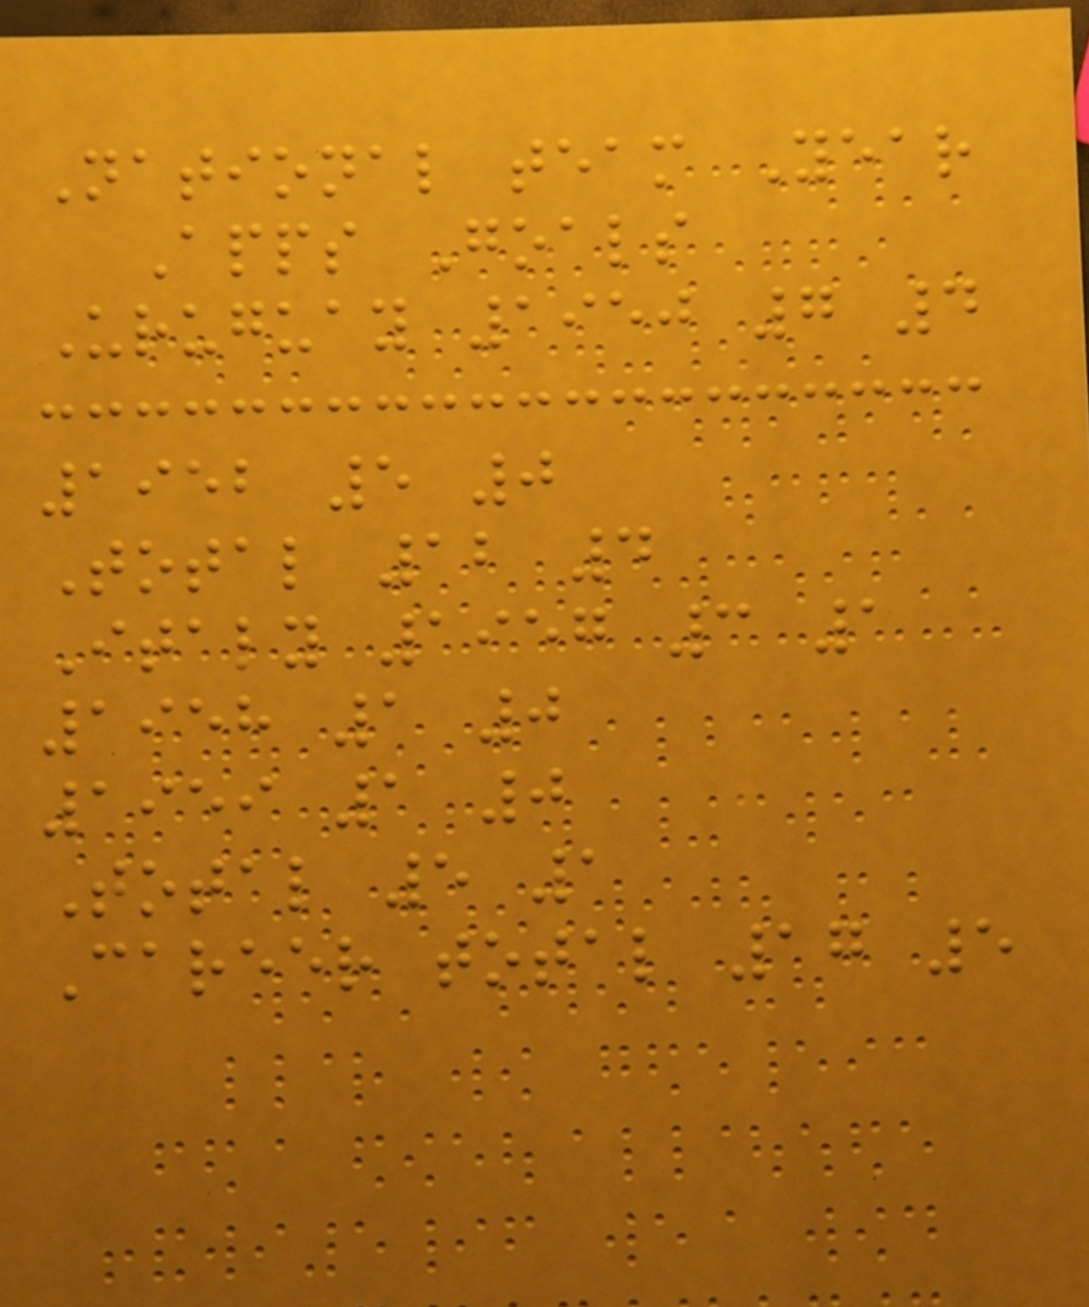National team Year
Apps Goals
Uruguay 1950 7 4
1952 5 0
Total 12 4
Italy 1957 3 1
1958 1 0
1959 1 0
Total 5 1
Career total 17 5
